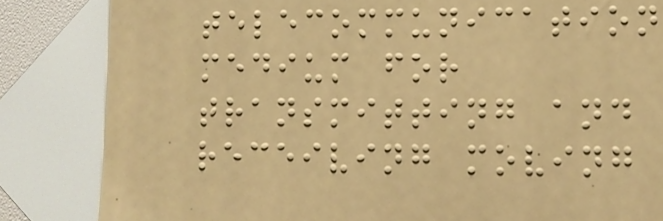telecommunication
medium for
transmitting and
receiving moving
